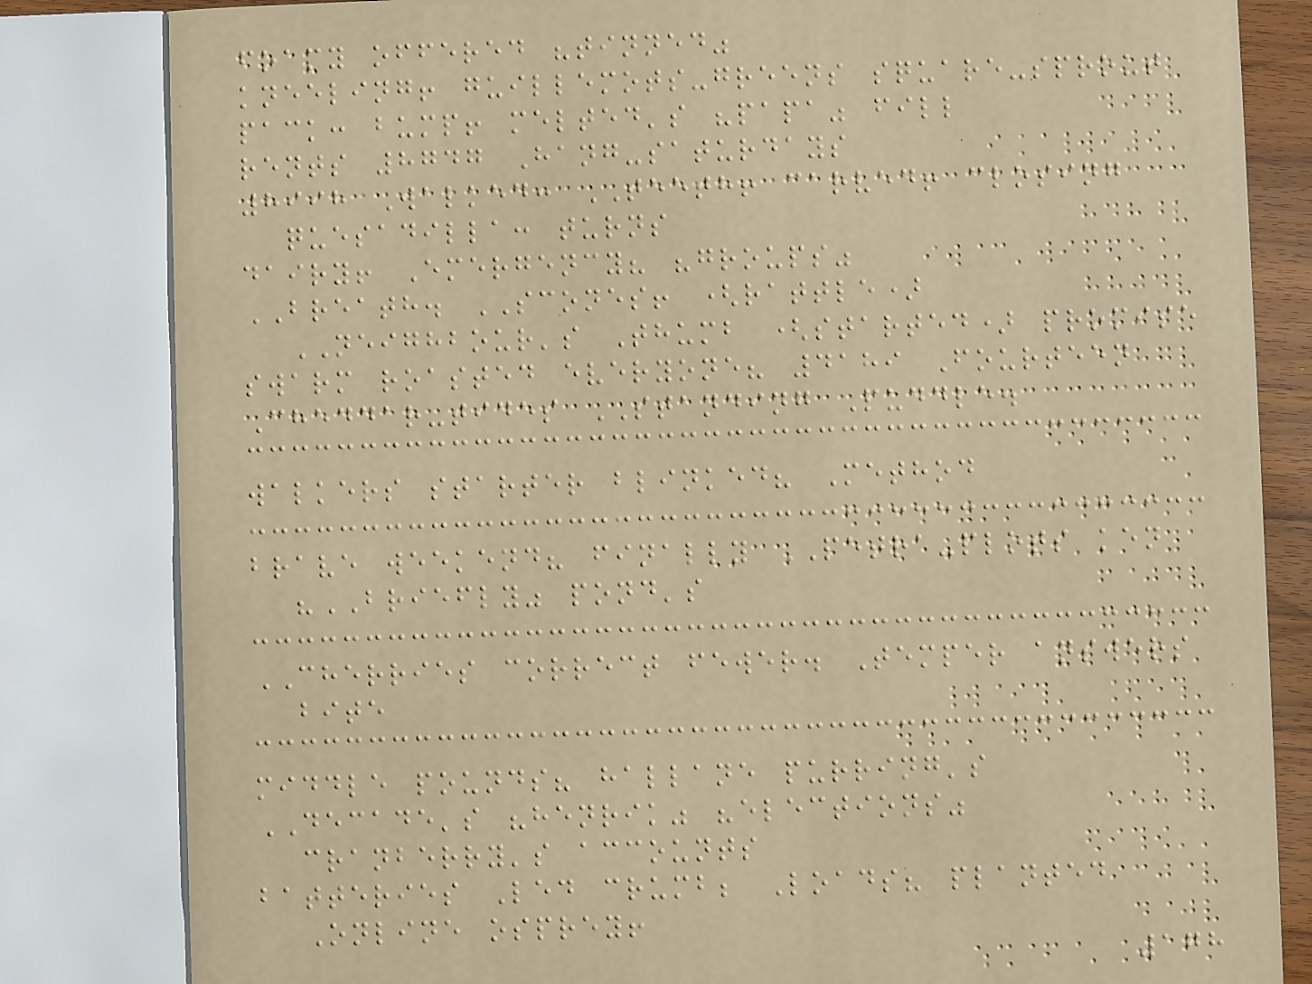foamy offered "tinned"
kneeling! guillemots-greens square-sprout
pack: bump! melted's "papa" fill
rents 8747 Hang-saturdays
8998 Walked: TEETH! carved! closing
quesadilla: turns
dairy! Emergency? "groups"
BREATH. SCONES! (rattle)
NEIGHBOUR's Thumb (started) promise
swarm roasted everyone? 4189 Fourteen
Cheddar-tides STANDING Puddle.
walkers starter blinked? Method
brave weekend? finally PETRA-plots ken
"BRIEFLY" pond's
CHERRIES correct fewer. Temper answers
bite
middle pounds? hallane purring's
DECADE's "henrik" "elections"
cranberry's accounts
batteries Led crumb; Loads? planted
Online osprey!
178
